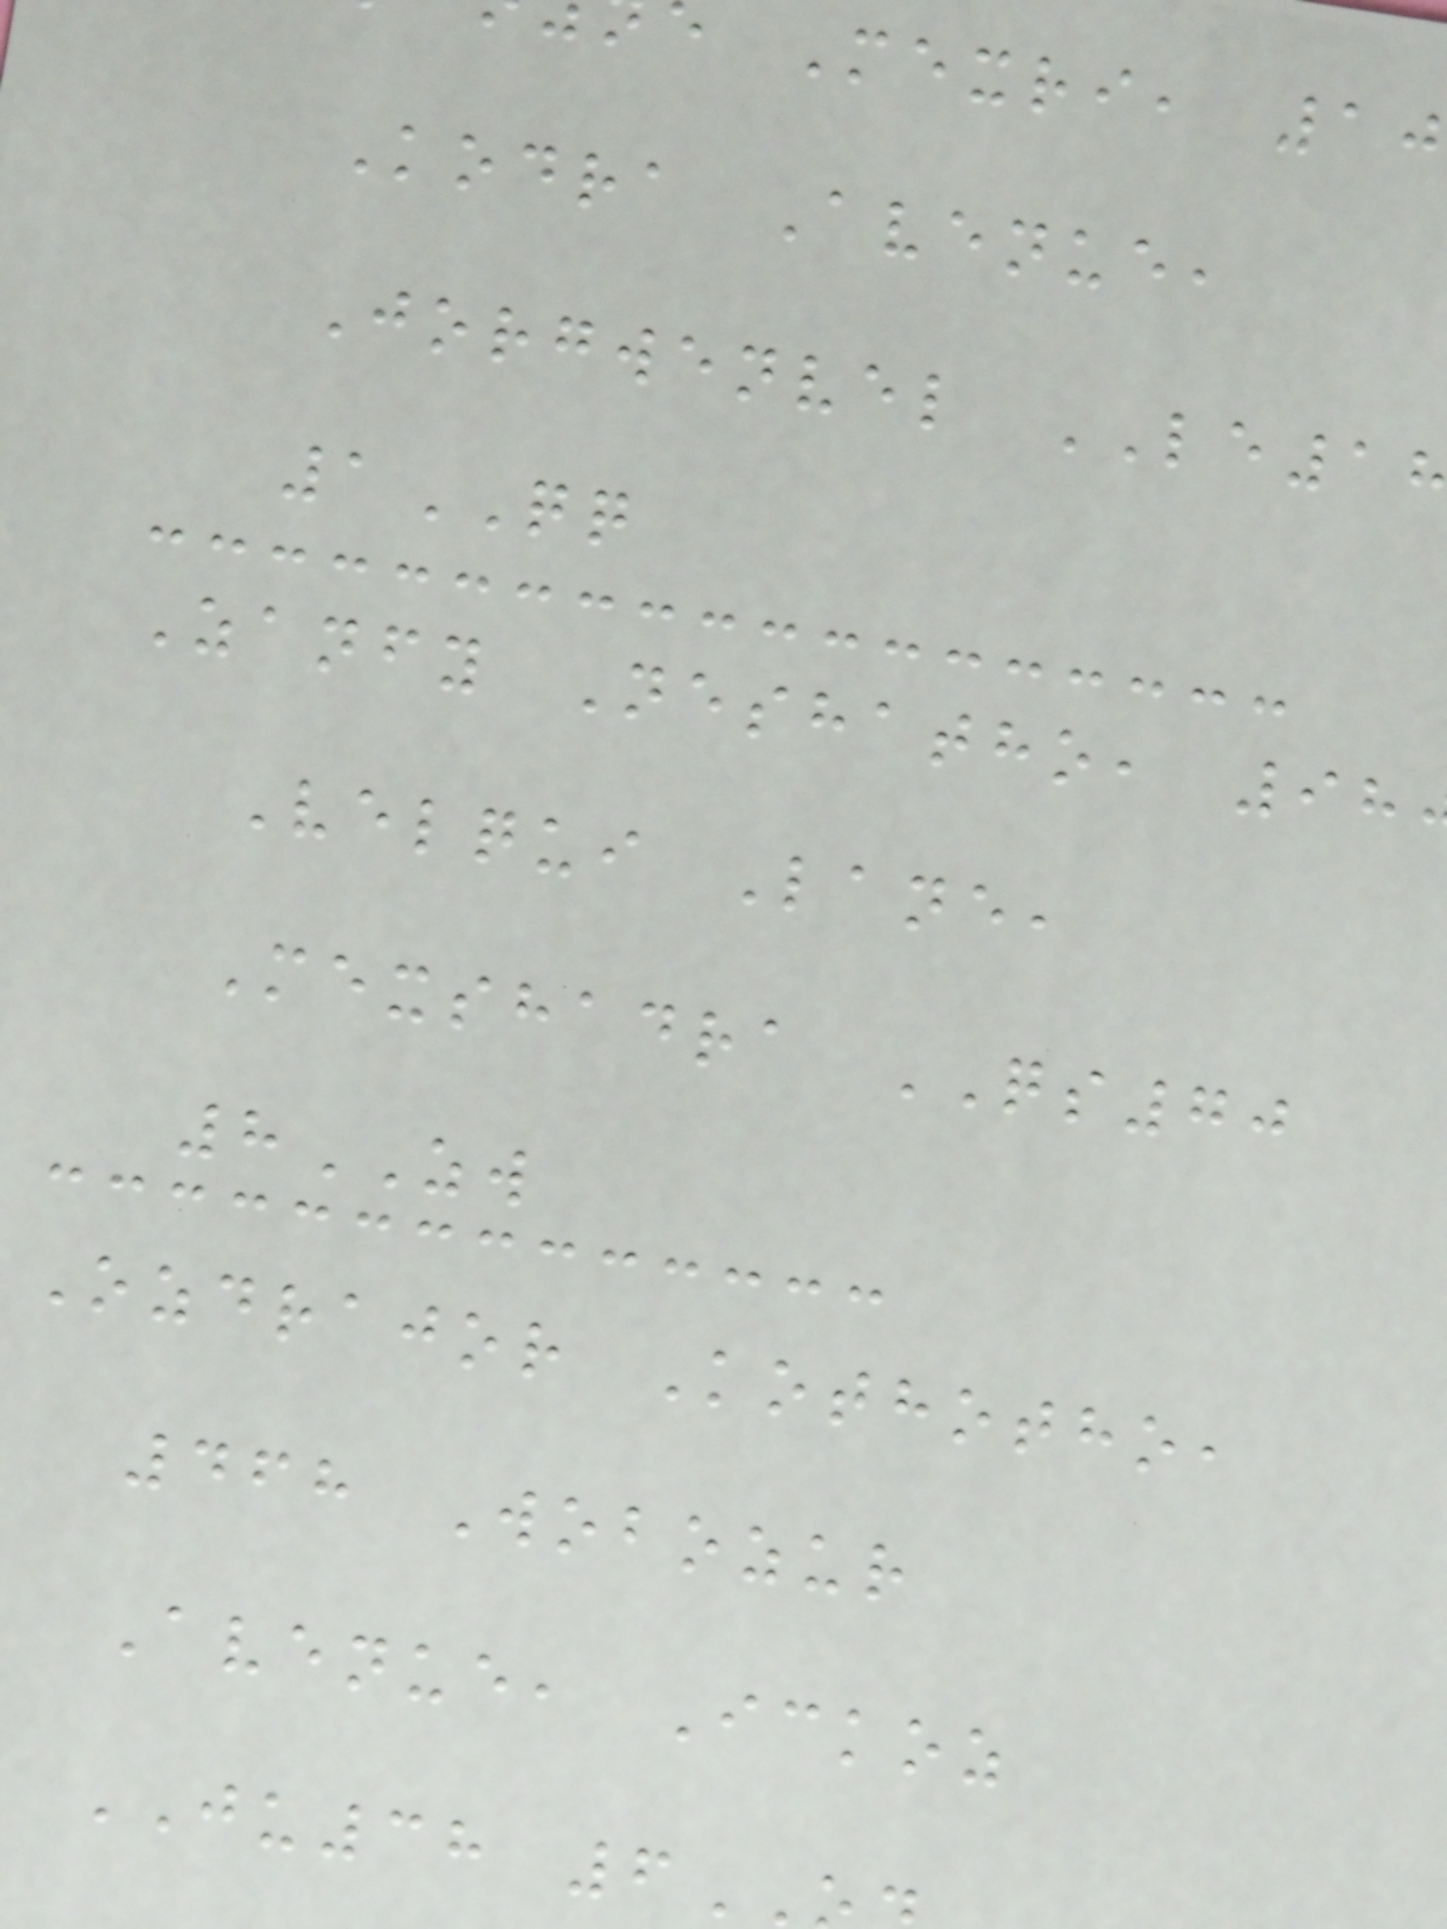Mexri, 10
Kodra Avenue,
Jorgwenvel LE1
1QQ
Zanfy Neshatho, 98
Velqui Lane,
Mexshadra QS70
8ZW
Ozdrajor Kothotho,
468 Wobozur
Avenue, Ickoz
JU38 6
